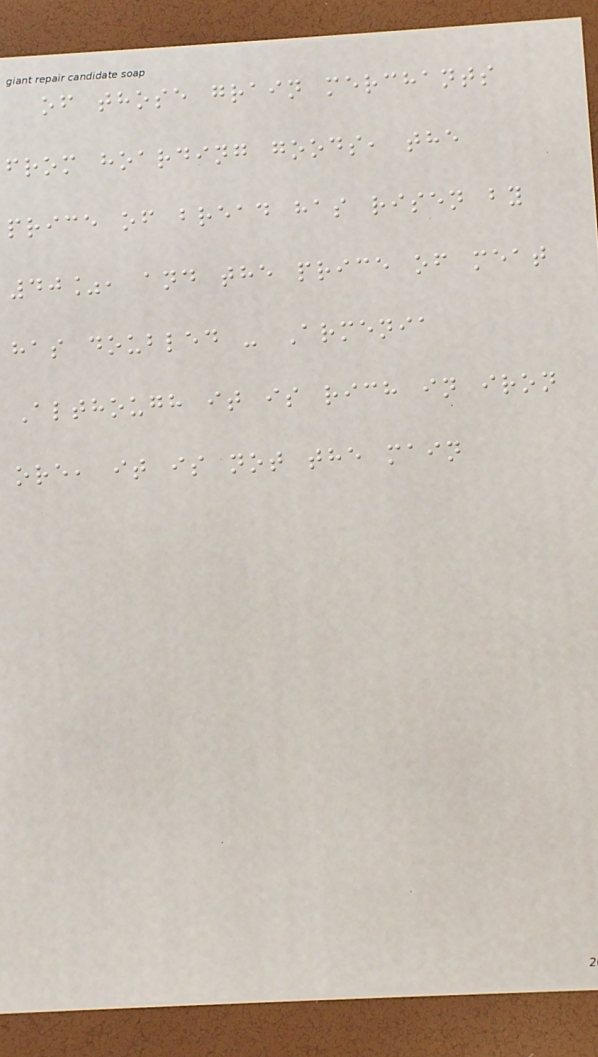of those grain merchants
from hoarding goods, the
price of bread has risen by
40%, and the price of meat
has doubled - Armenia
Although it is rich in iron
ore, it is not the main
